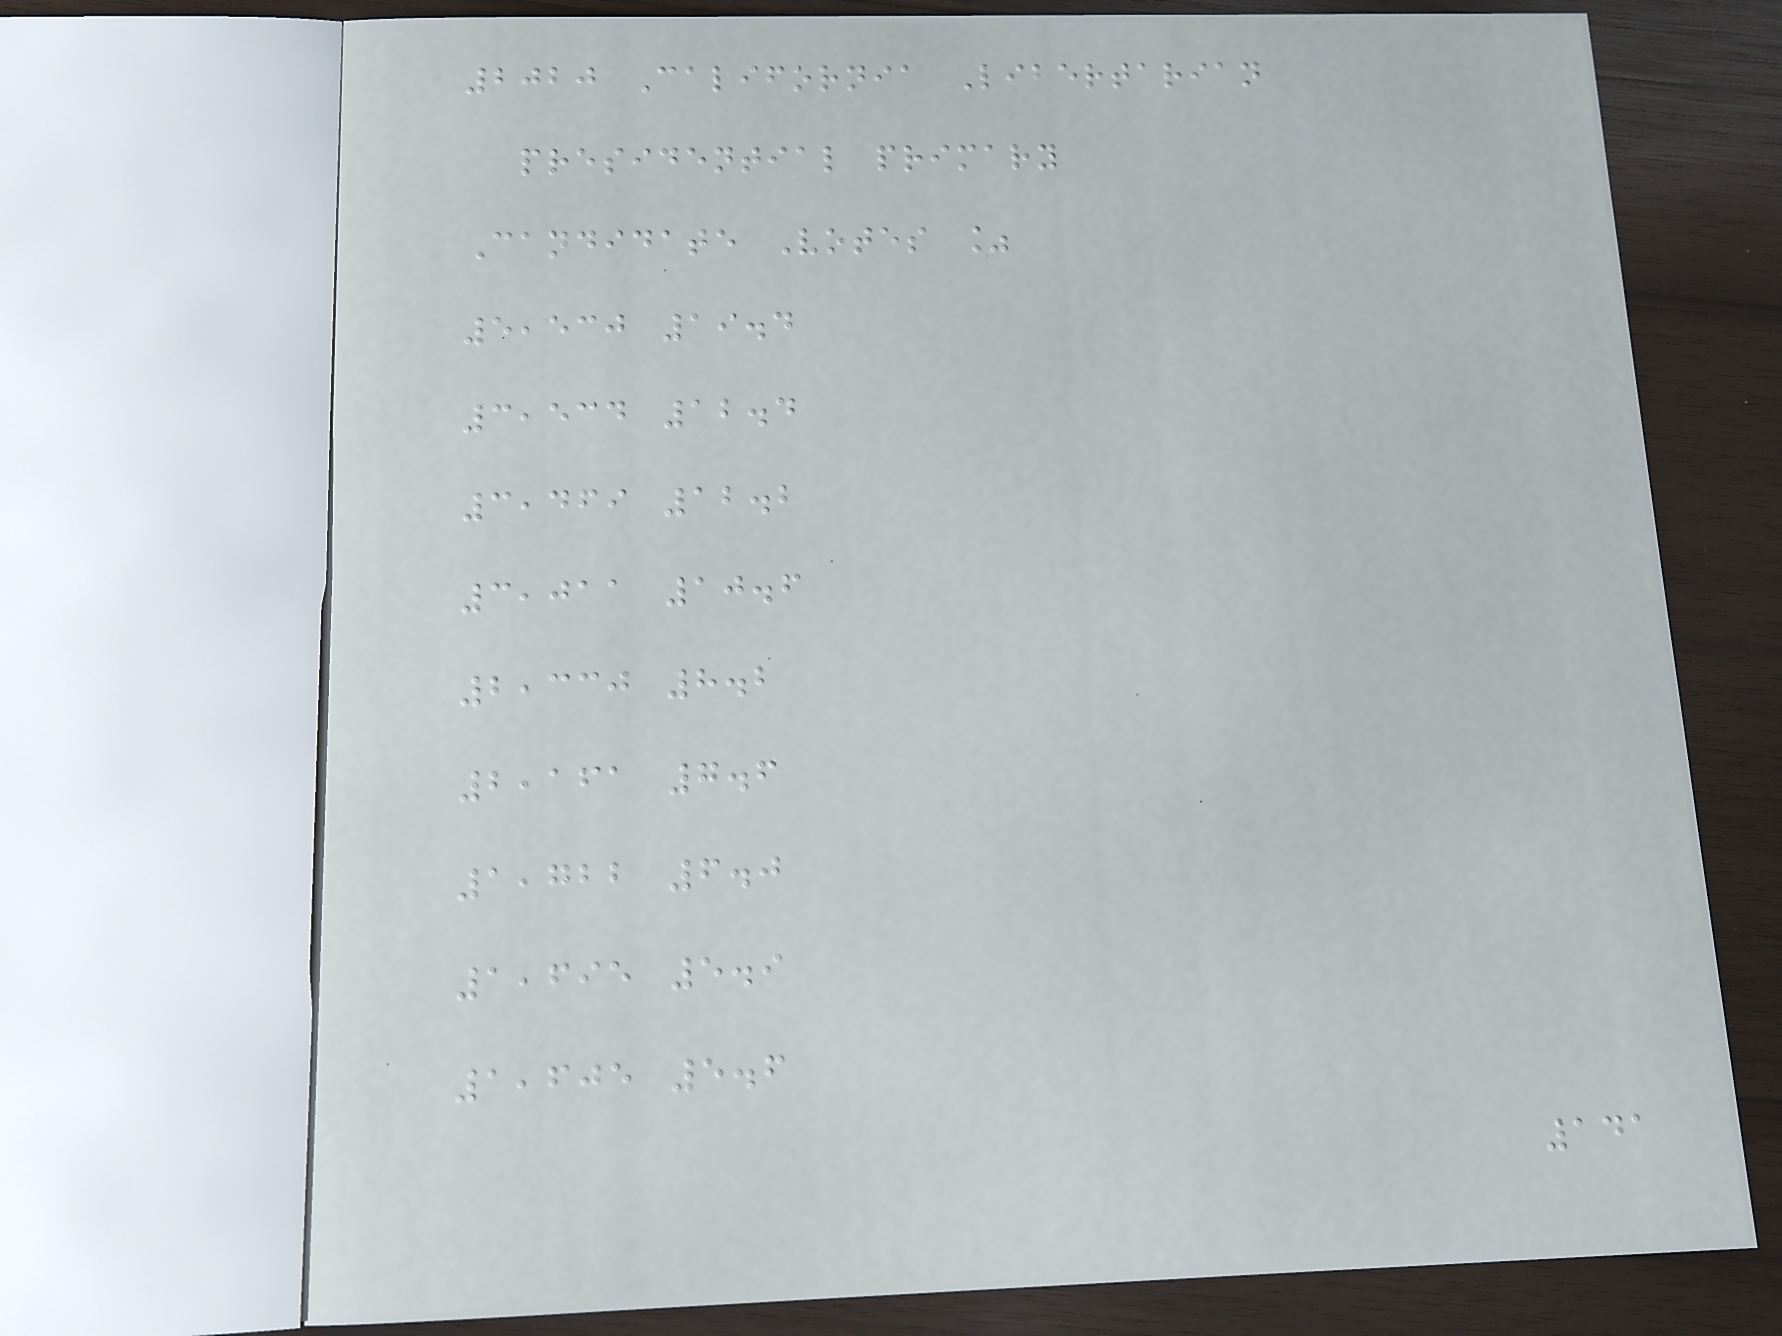2020 California Libertarian
presidential primary
Candidate Votes %
5,530 19.4
3,534 12.4
3,469 12.2
3,011 10.6
2,330 8.2
2,161 7.6
1,722 6.0
1,695 5.9
1,605 5.6
141
